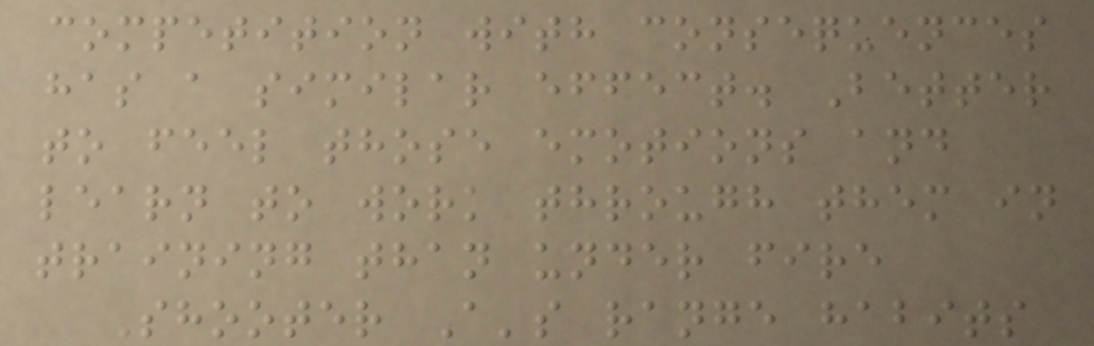competition with consequences
has a similar effect. Better
to feel those emotions and
learn to work through them in
training than under fire
Shooter A's range habits
